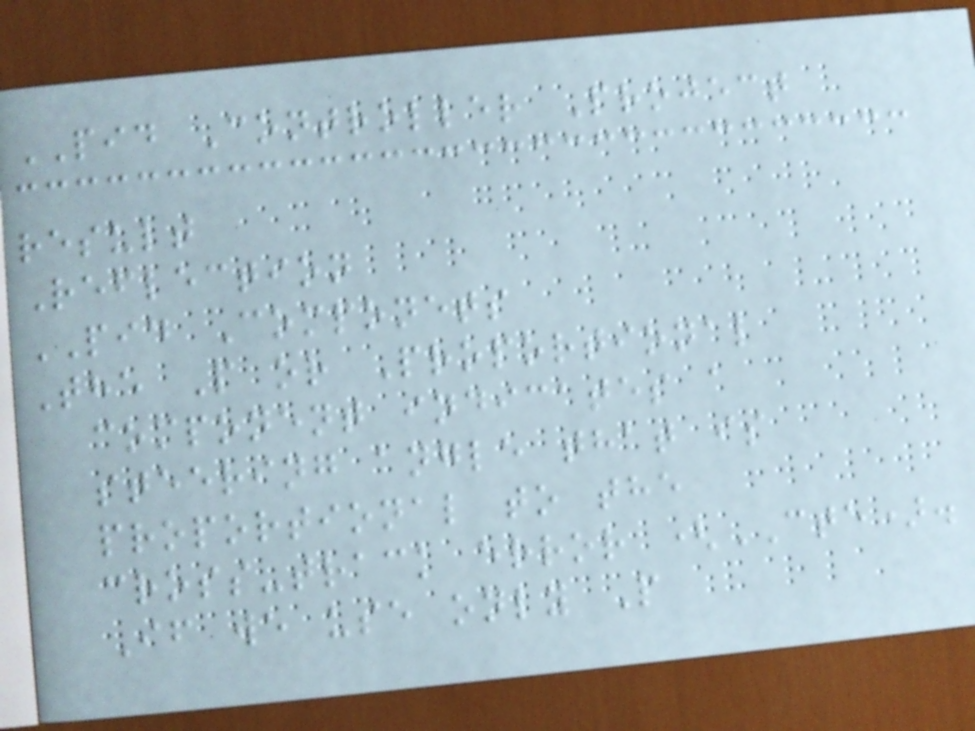PID Controller Project
result
Reflection
PID Componets
The P or Proportional
component indicates a
steering angle that is
proportional to the
cross-track error (CTE).
If we use only P
